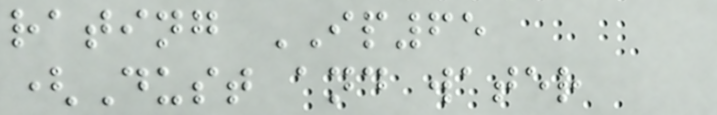rating IP65
(Dust and water
